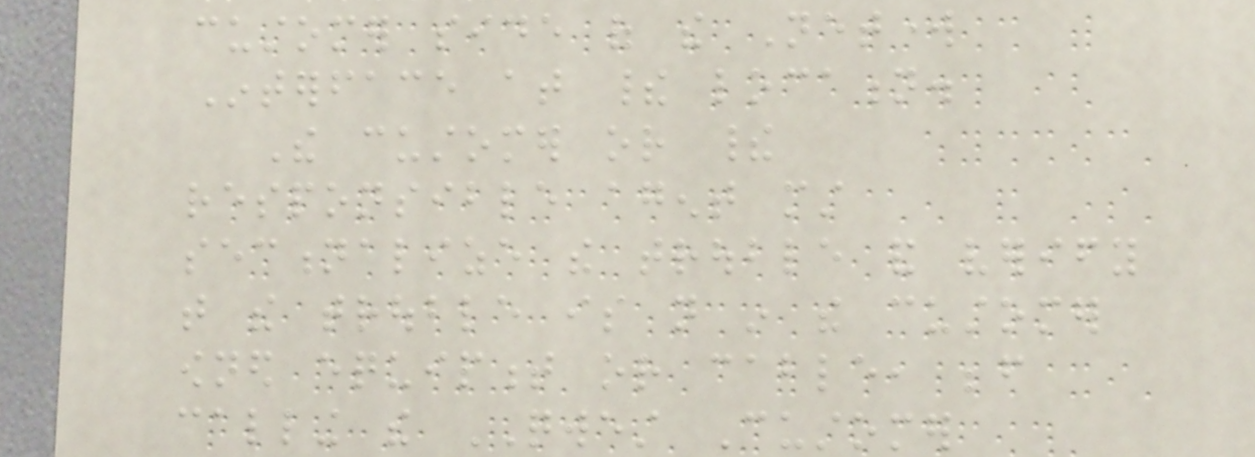customer side of the Network
Interface at their location.
The customer or their
responsible agent must
sectionalize the trouble and verify
that the trouble is not in the customer
owned equipment or cable, before
calling the QWEST Customer
